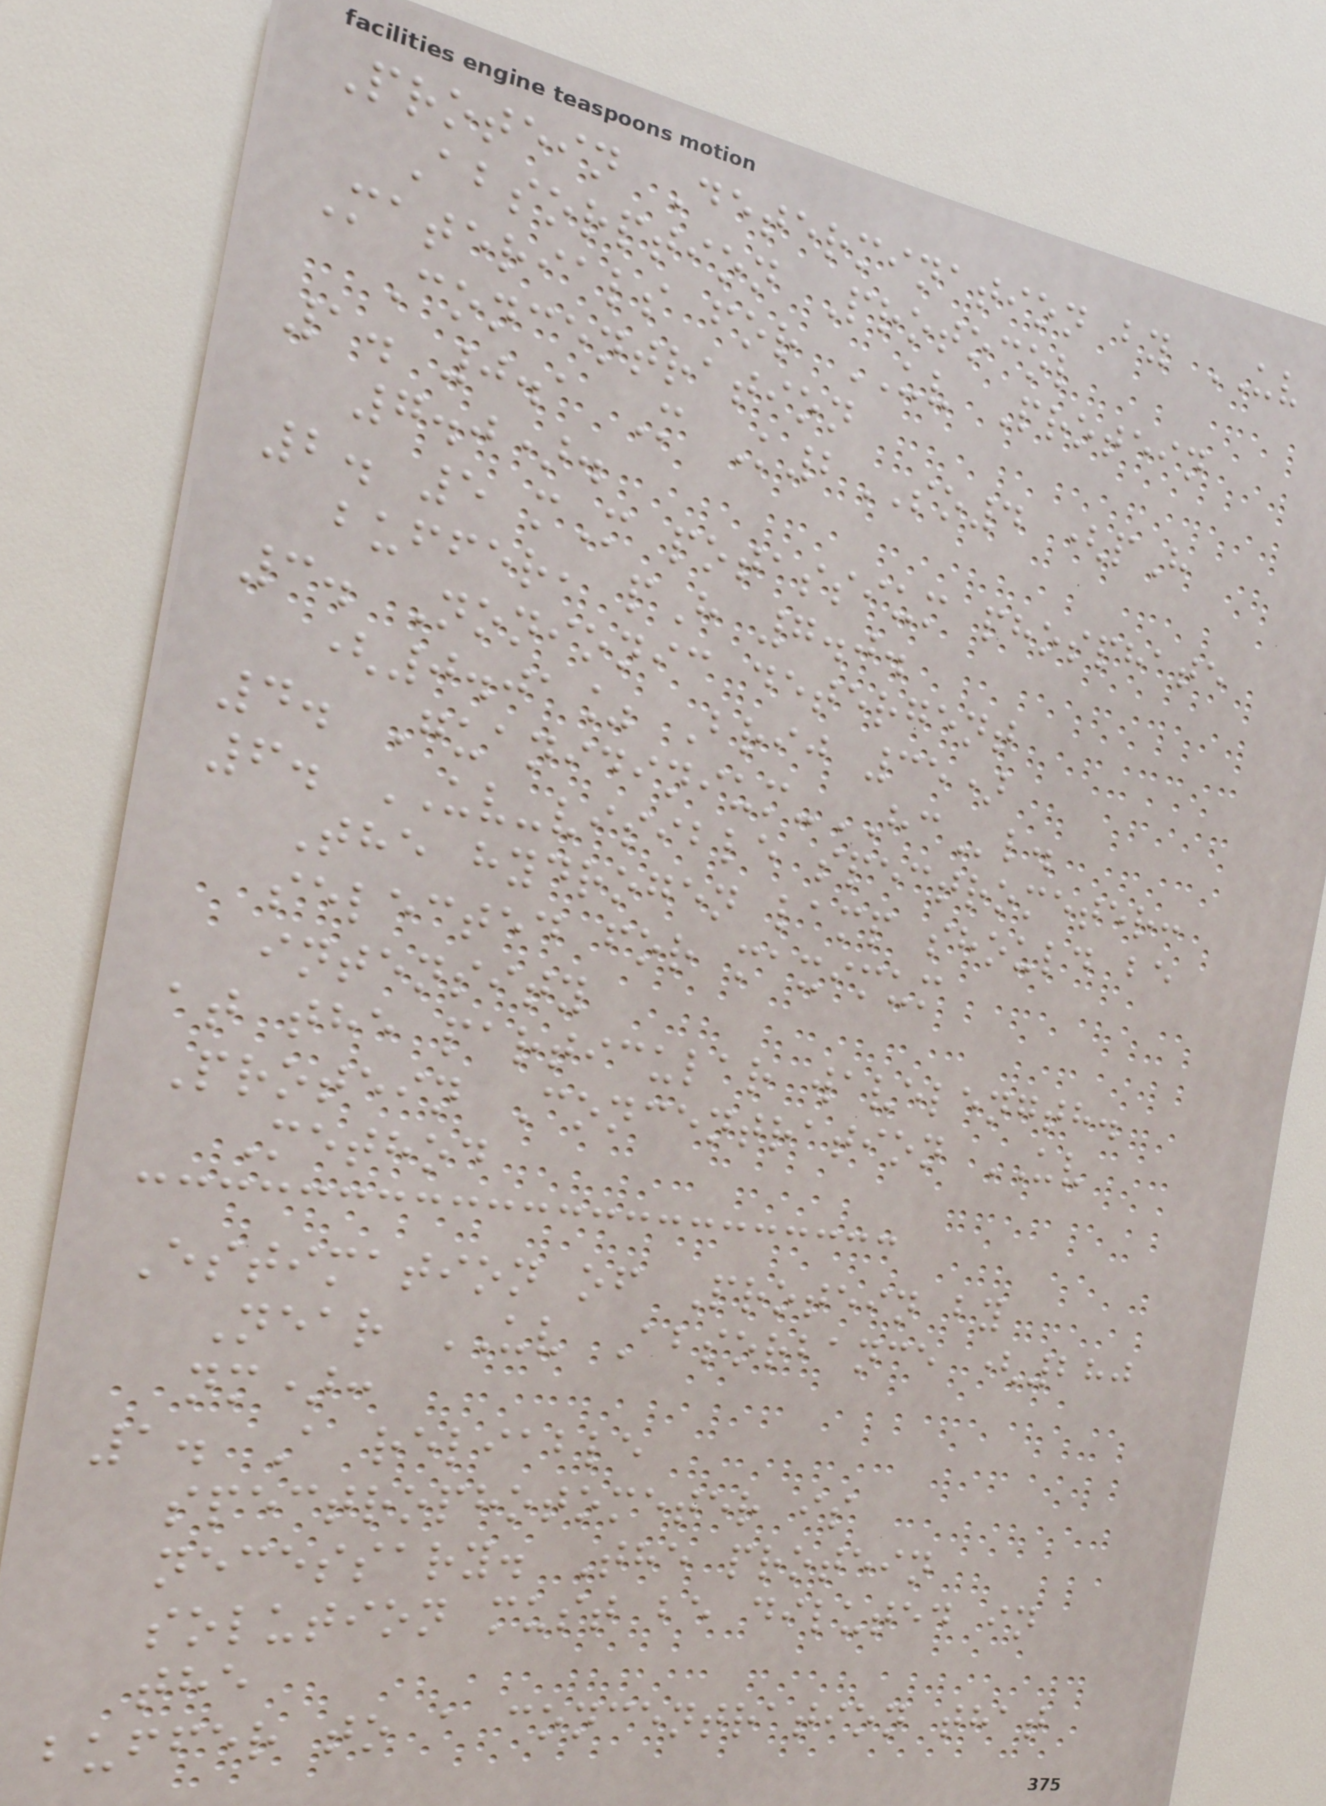Protein Determination by UV
Absorption Protocol
Materials for UV Protein
Concentration
1. 0.1 M K2SO4 (pH
7.0).
2. 5 mM potassium phosphate
buffer, pH 7.0.
3. Nonionic detergent
(0.01% Brij 35)
4. Guanidinium-HCl.
6. UV-visible spectrometer:
The hydrogen lamp should be
selected for maximum
intensity
at the particular wavelength.
Protein Concentration UV
Method
Estimation of Protein by
Near UV Absorbance (280
nm):
1. A reliable
spectrophotometer is
necessary. The protein
solution must be diluted in
the
buffer to a concentration that
